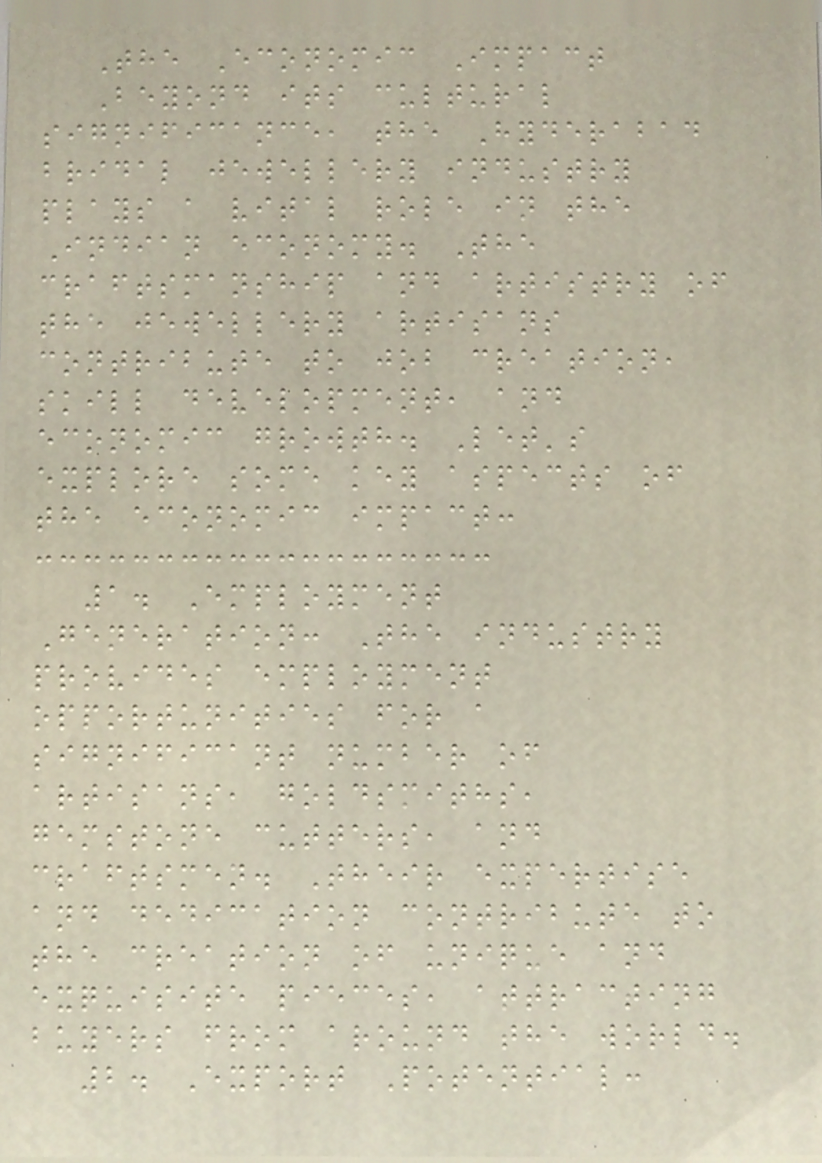The Economic Impact
Beyond its cultural
significance, the Hyderabad
bridal jewellery industry
plays a vital role in the
Indian economy. The
craftsmanship and artistry of
the jewellery artisans
contribute to job creation,
skill development, and
economic growth. Let's
explore some key aspects of
the economic impact:
1. Employment
Generation: The industry
provides employment
opportunities for a
significant number of
artisans, goldsmiths,
gemstone cutters, and
craftsmen. Their expertise
and dedication contribute to
the creation of unique and
exquisite pieces, attracting
buyers from around the world.
2. Export Potential:
